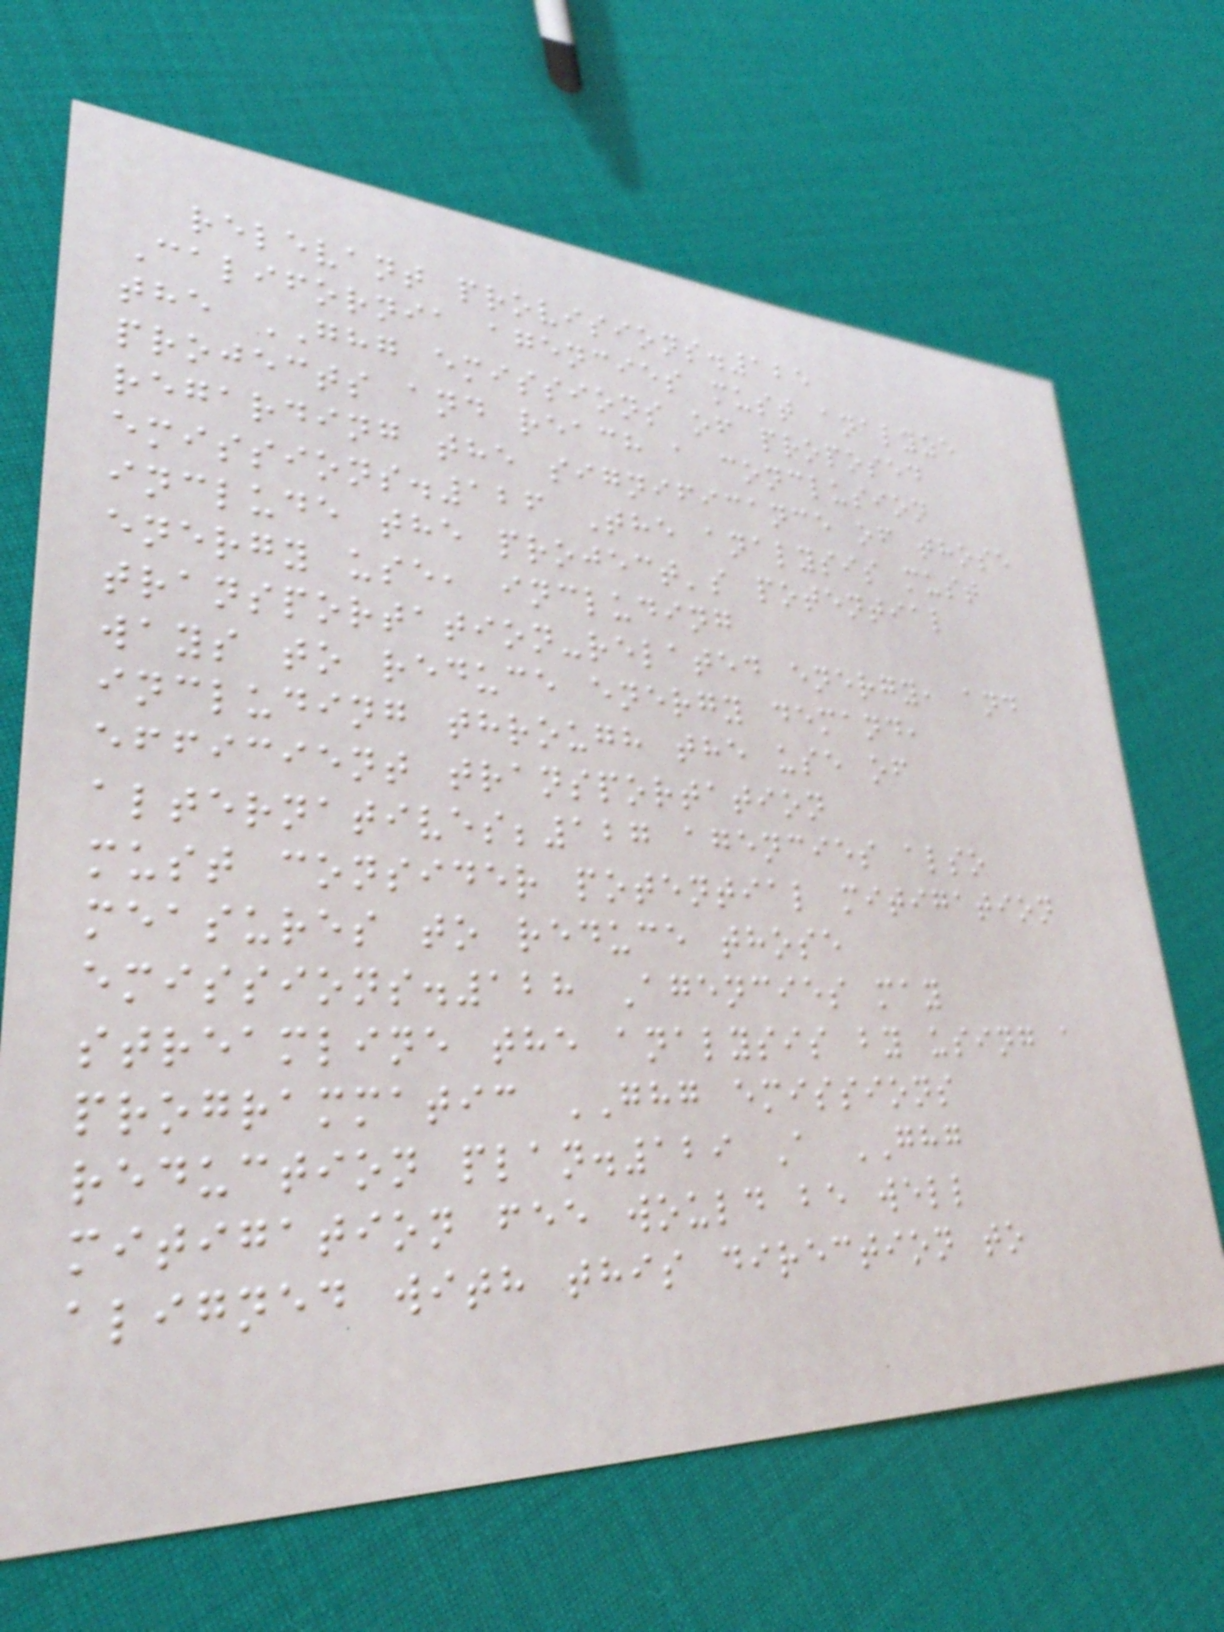relevant provisions.125
California agencies must analyze
the GHG emissions of proposed
projects and reach a conclusion
regarding the significance of those
emissions.126 The analysis must
include the project's potential
energy use, including
transportation-related energy, and
ways to reduce energy demand,
including through the use of
efficient transportation
alternatives;127 agencies also
must consider potential mitigation
measures to reduce those
emissions.128 Agencies may
streamline the analysis by using a
programmatic GHG emissions
reduction plan.129 A GHG
mitigation fee would be well
aligned with this direction to
